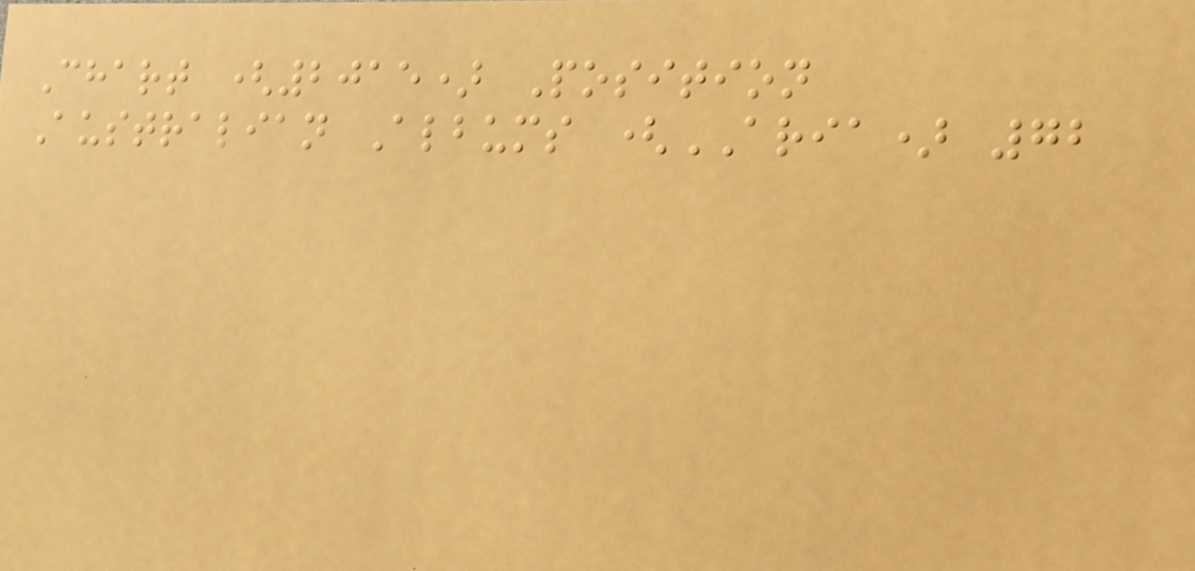Chart (2015) Position
Australian Albums (ARIA) 72
